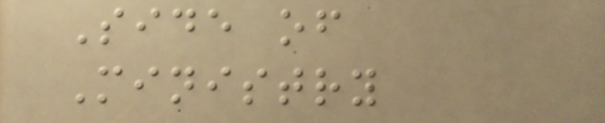Side of
Ministry
